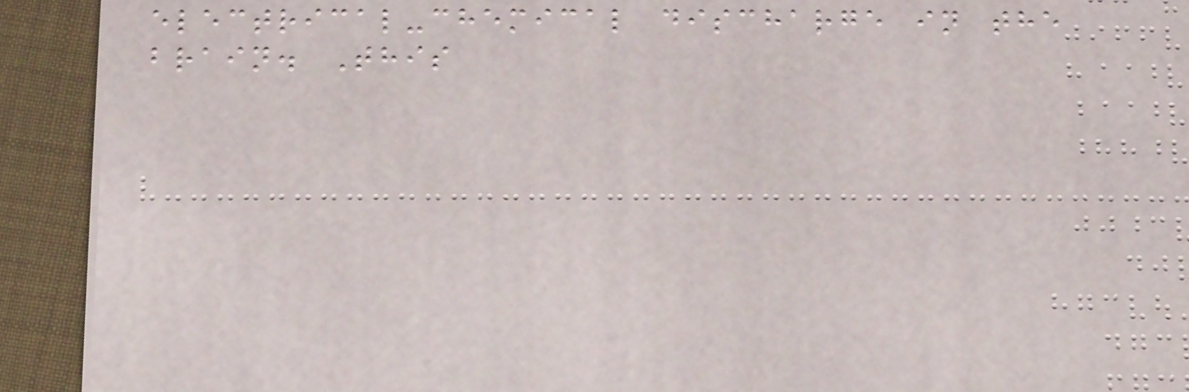electrical-chemical discharge in the
brain. This
